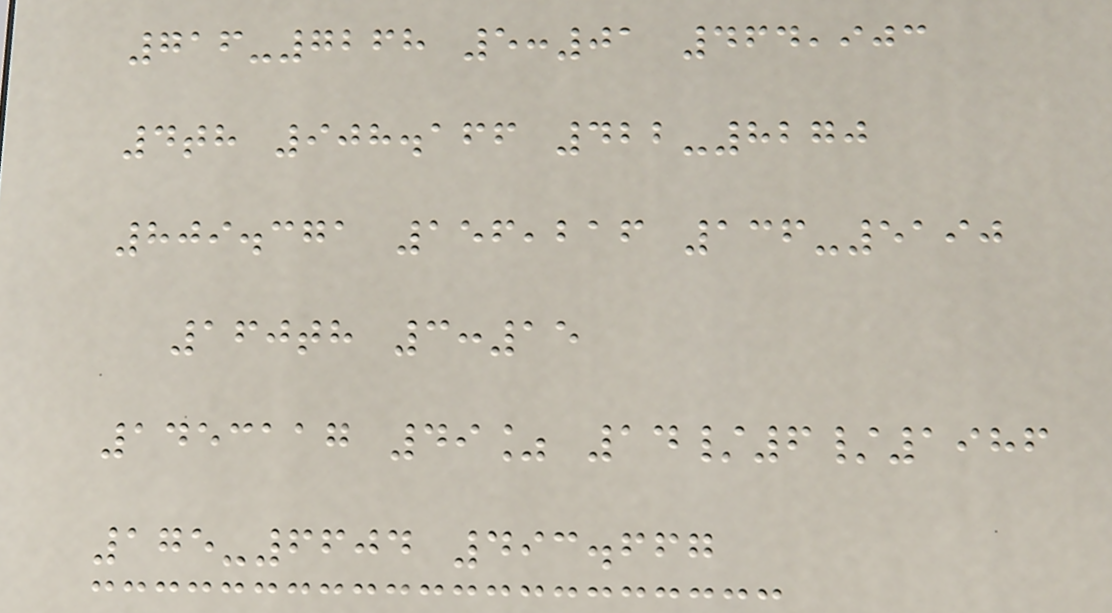716-7268 5:01 464,903
4th 908.166 422-8270
809.371 156,216 136-5190
160th 3:15
1453117 49% 14/6/1986
175-6604 493.667
